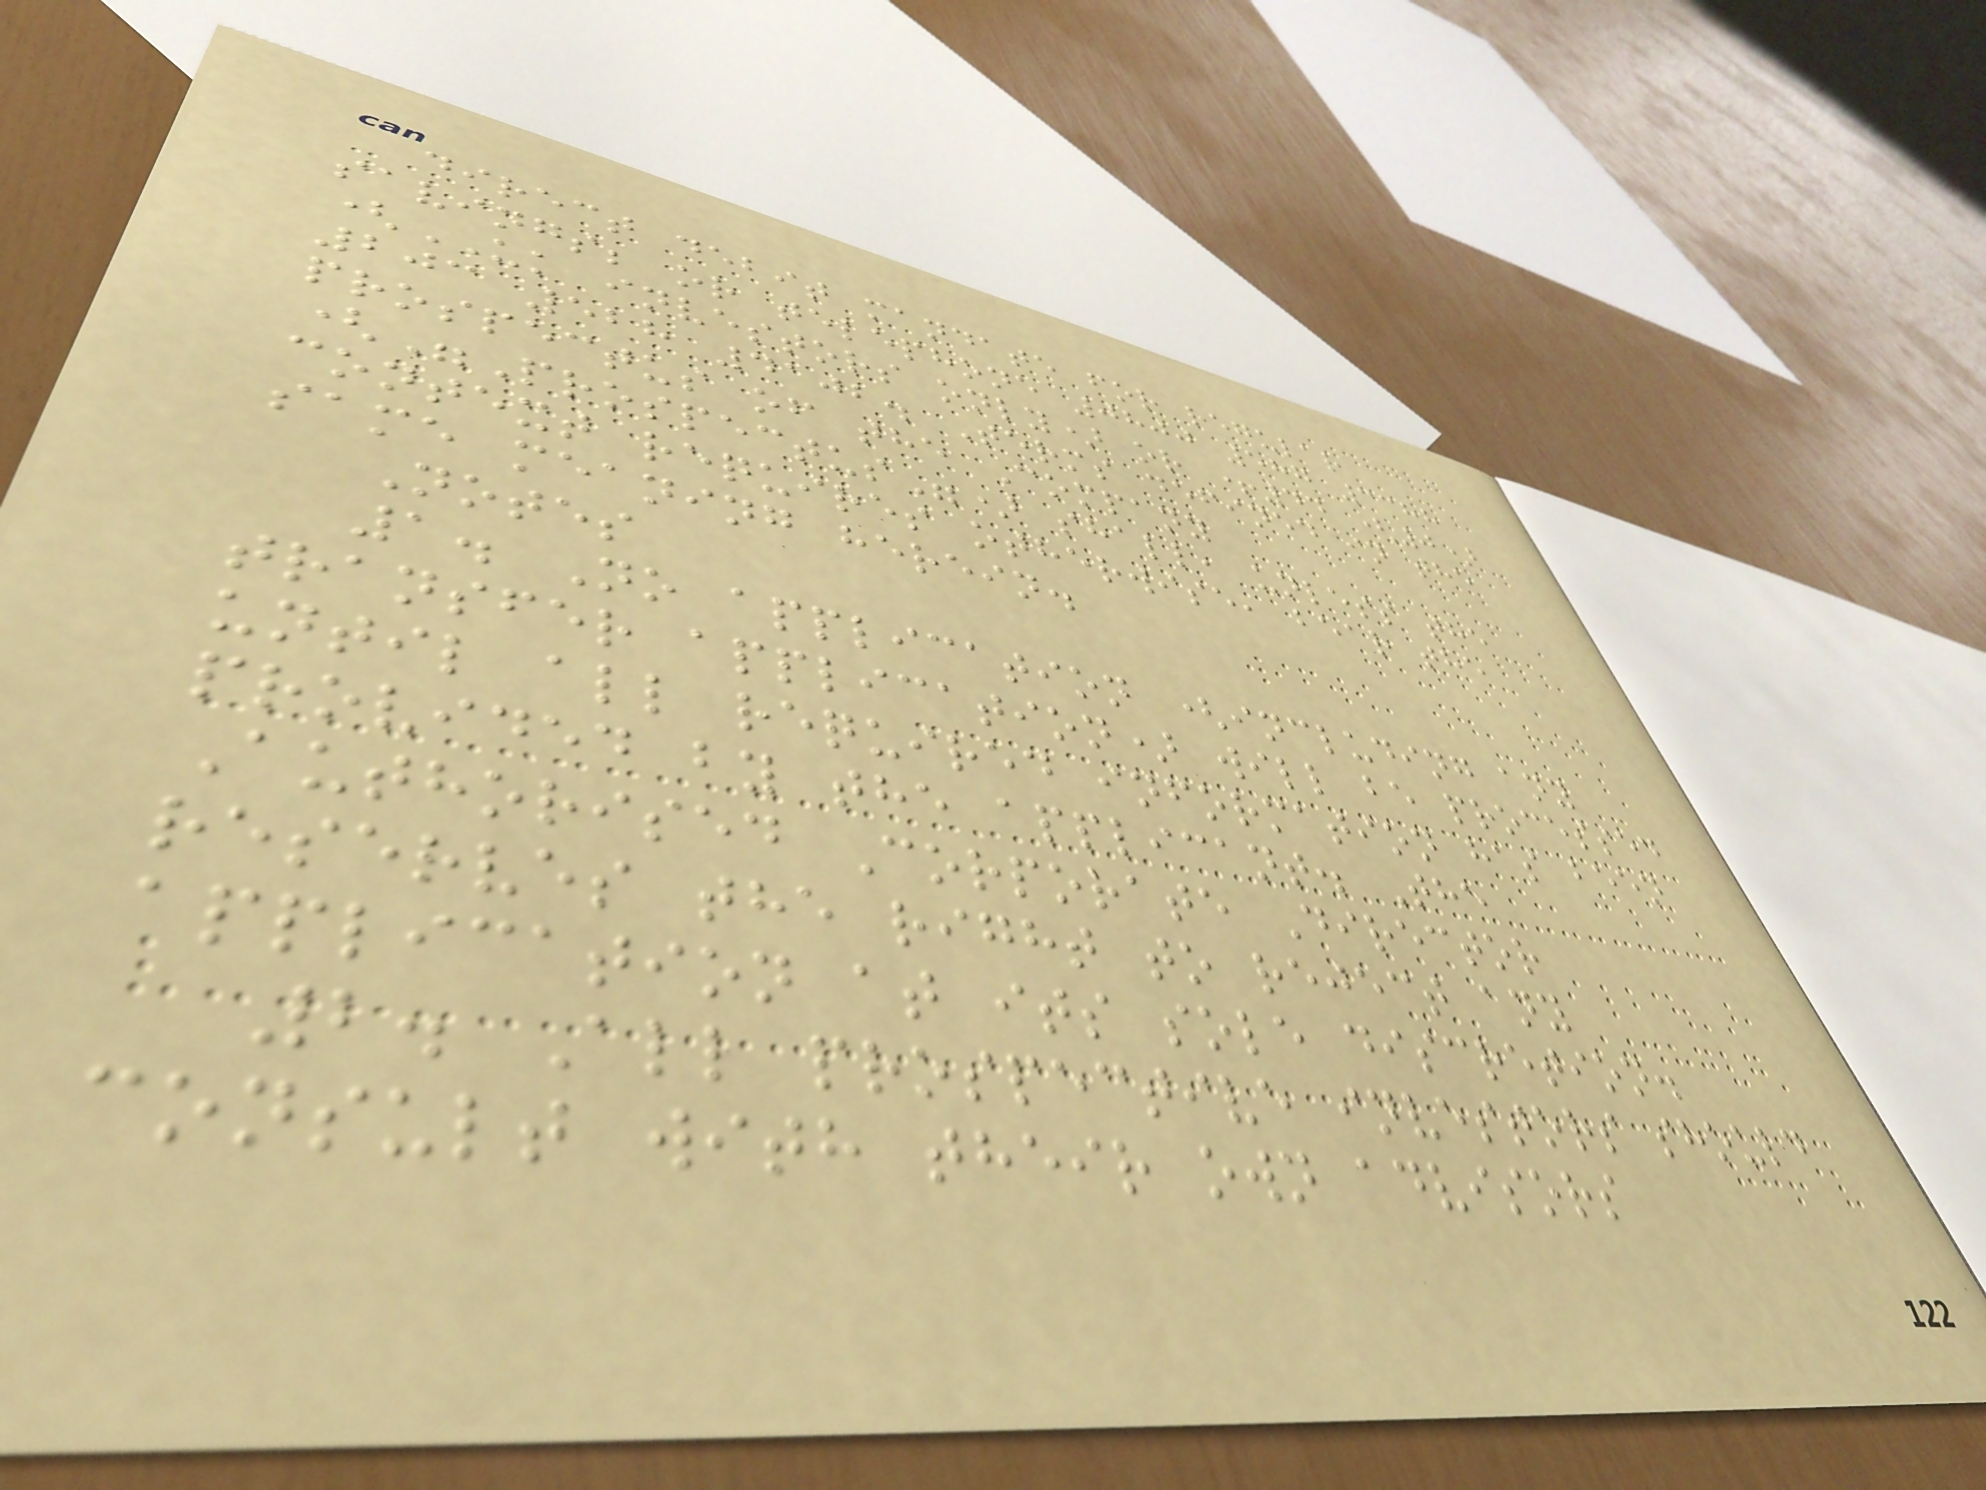direct debit mandate for regular
savings; or telephone 0800 587 3388
(UK investors only) or +44 (0)
203 528 4102. Terms defined in the
prospectus of the Company
("Prospectus") shall, unless the
context requires otherwise, bear the
same meaning herein.
Notes
1. No application (including any
transfer application) will be processed
until all required information has been
provided by the applicant. The
Authorised Corporate Director
reserves the right to reject any
application at its sole discretion.
2. All prospective investors should
consult with their own advisors
